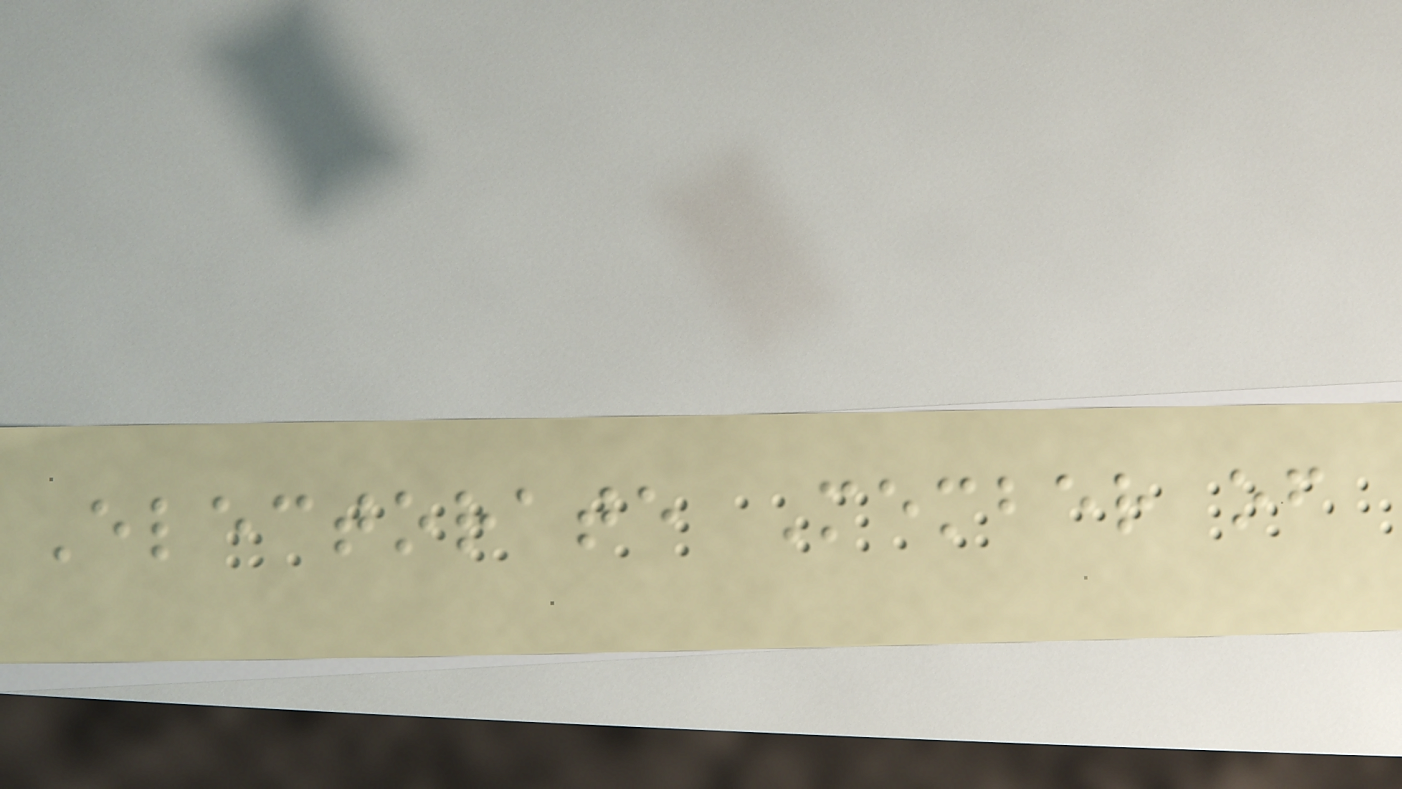Electorate Member of
